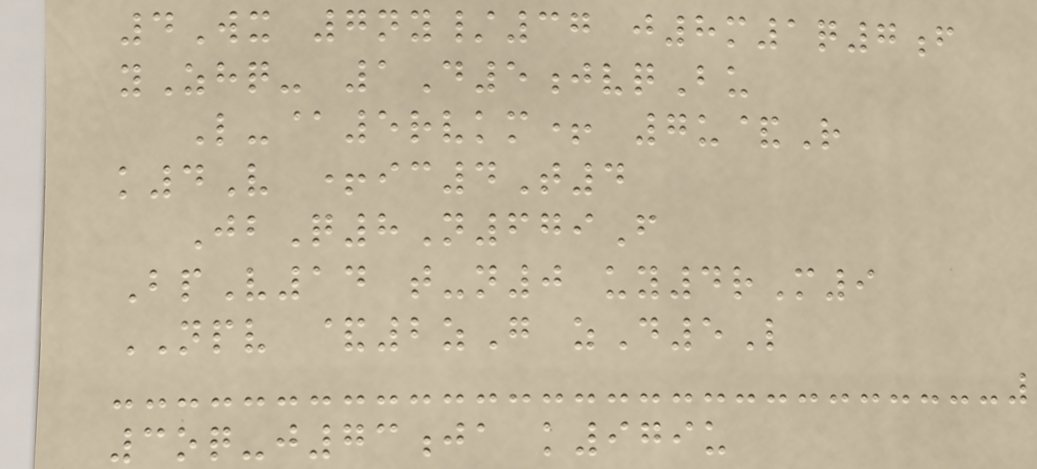4Wx 7ny/37 j8m1q7f
yZhq- 1D5jvqBu
L-@5rvkm+ 7u&R
k4V +ic4T4
JbQ8N679F
BpV14 t-n0 uy4rM9
NPV &2zG zD5L
3oq-j73ja k979u
